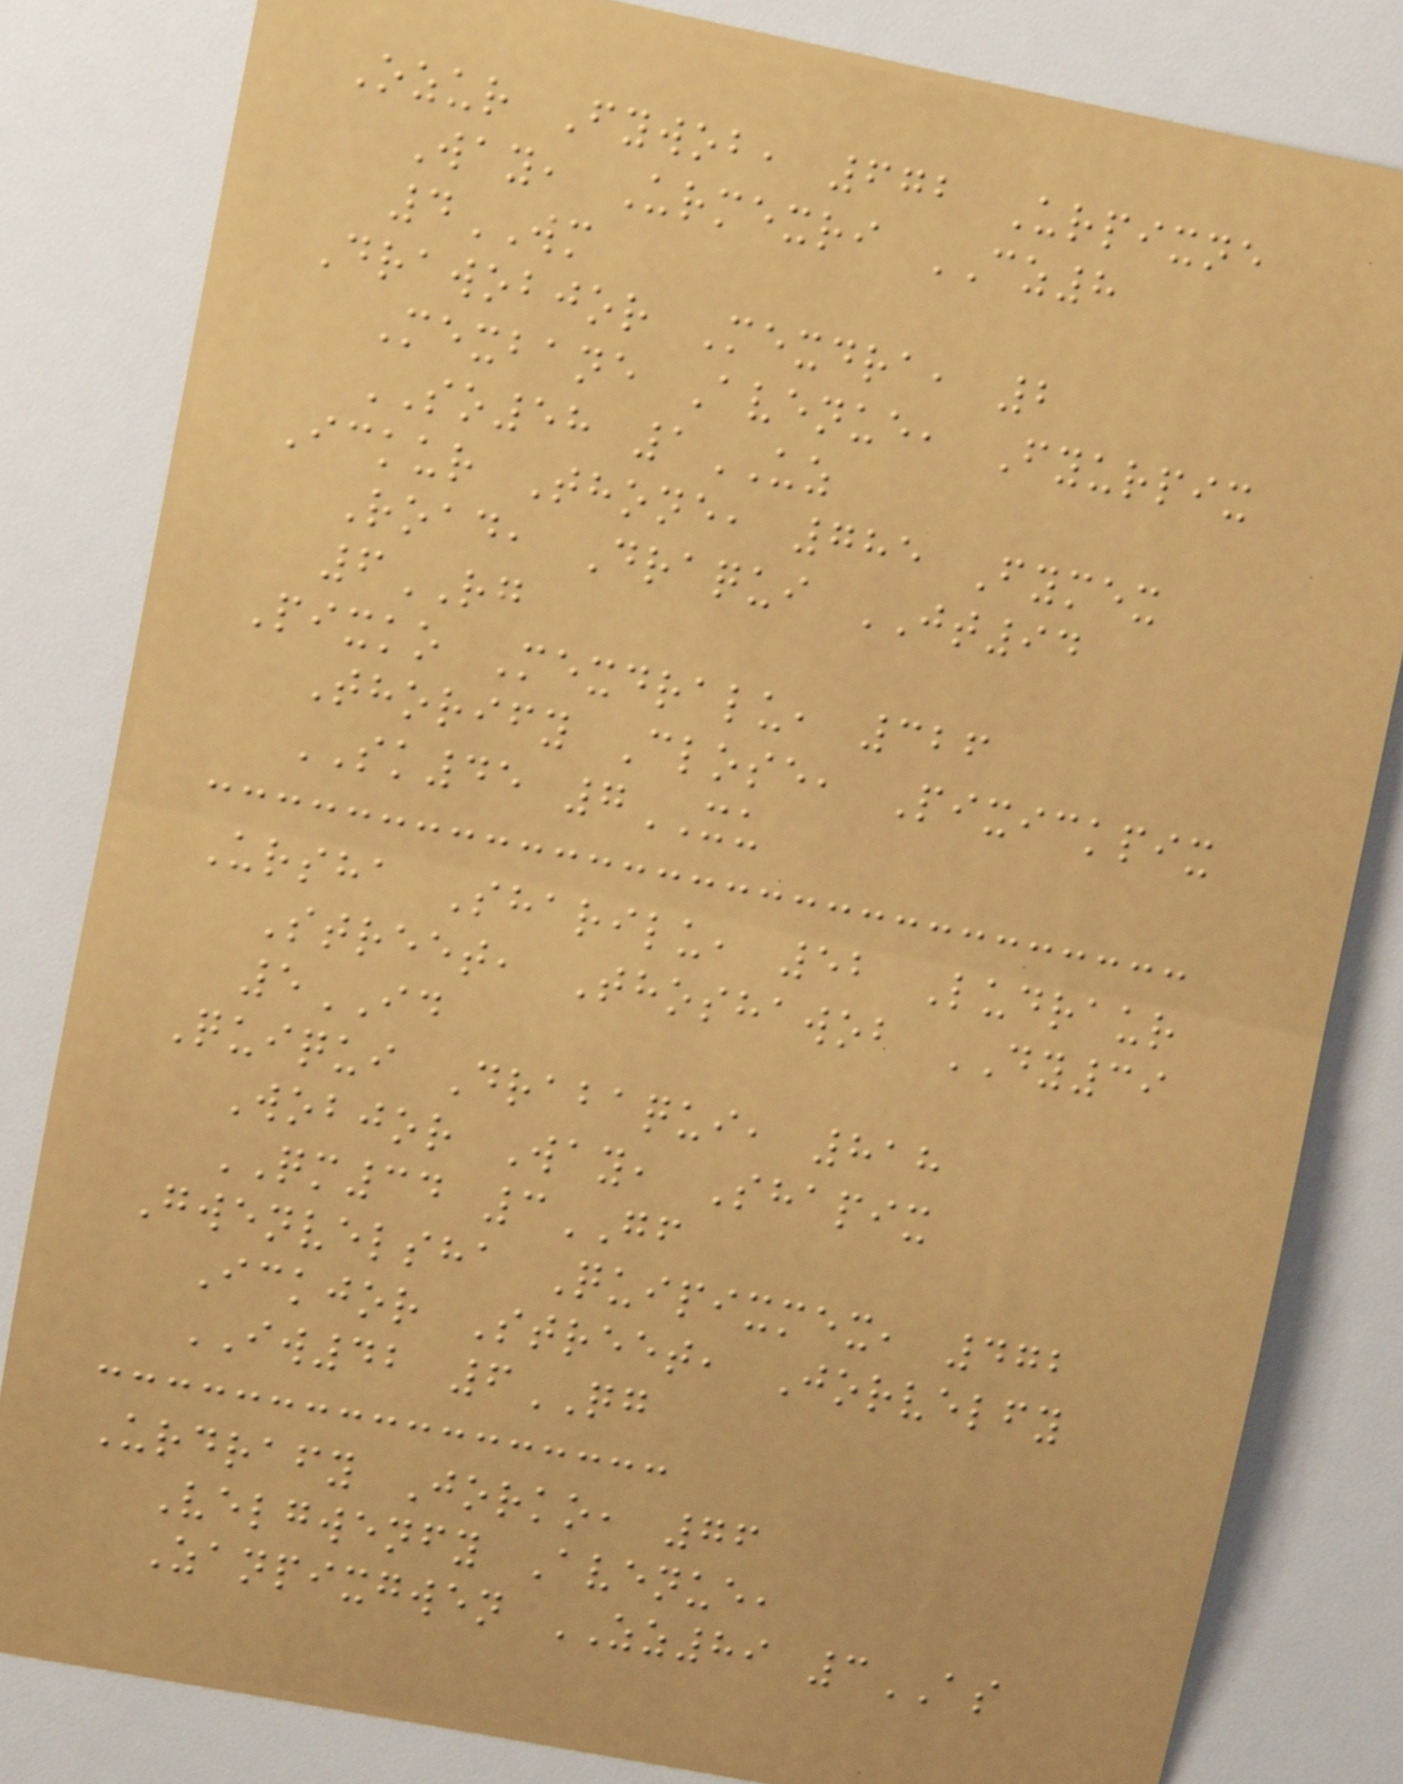Ozur Fywob, 672 Urpixne
Way, Urmexri CZ8
4WM
Drawobjor Mexdra, 2
Mexbane Avenue, Fyurpix
SO58 1UZ
Ickur Thone, 785 Fymex
Road, Draqui JT94
6RG
Pixko Mexdralu, 326
Thorify Close, Pixickpix
SK45 7XU
Ursha Sharilu, 52 Ludraur
Street, Thoshawob DY39
5ID
Quiqui Drabaqui, 818
Wobjor Way, Shapix
QM34 3GF
Gwenvelsha Quipixmex, 472
Ickjor Street, Jorvelfy
IW42 6QG
Urdrafy Jorko, 76
Velgwenfy Avenue,
Zanpixgwen ZZ89 3AS
